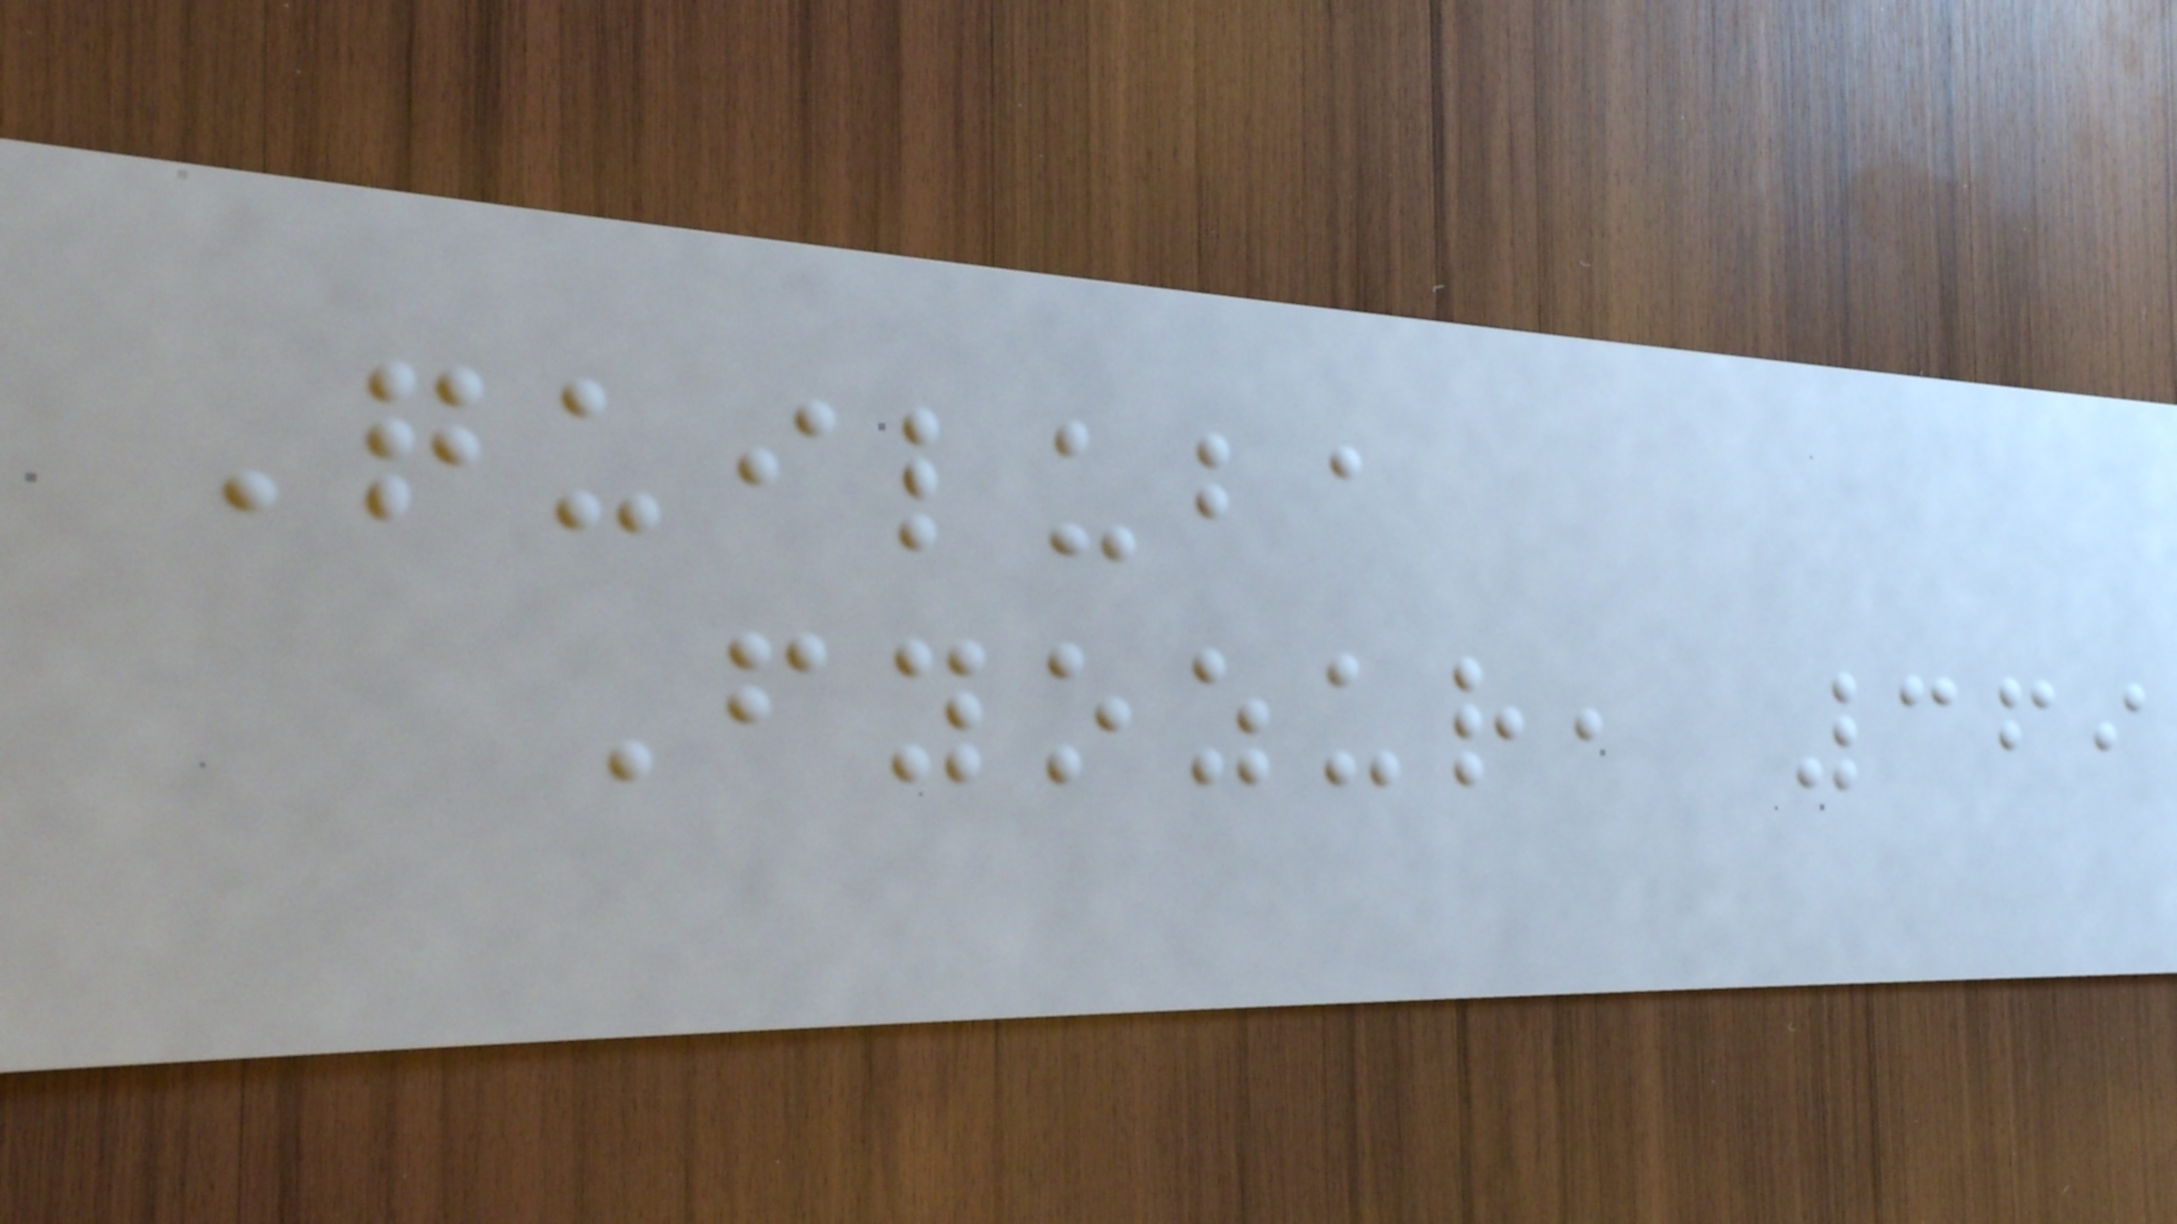Quiluba
Fyozur, 369
